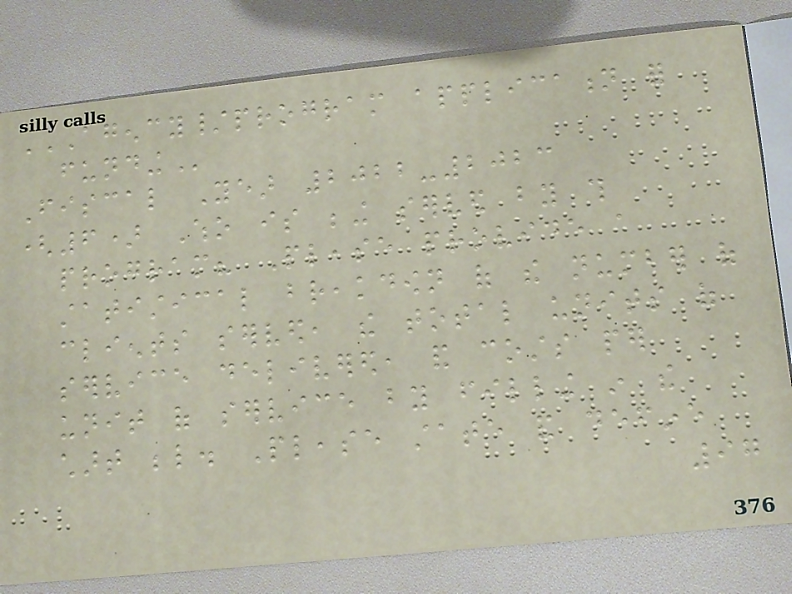AGENCY/PROGRAM APPLICATION FOR
FUNDING
Fiscal Year 2022-2023
(6) Who is being served by this
program? Please provide a
statistical breakdown of the number of
clients served, the total units of
service delivered, and costs per
unit of service by filling in the
chart below. Please state and define
97
